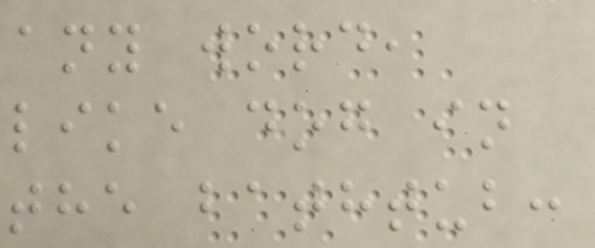any word,
like dog in
the bathtub:
